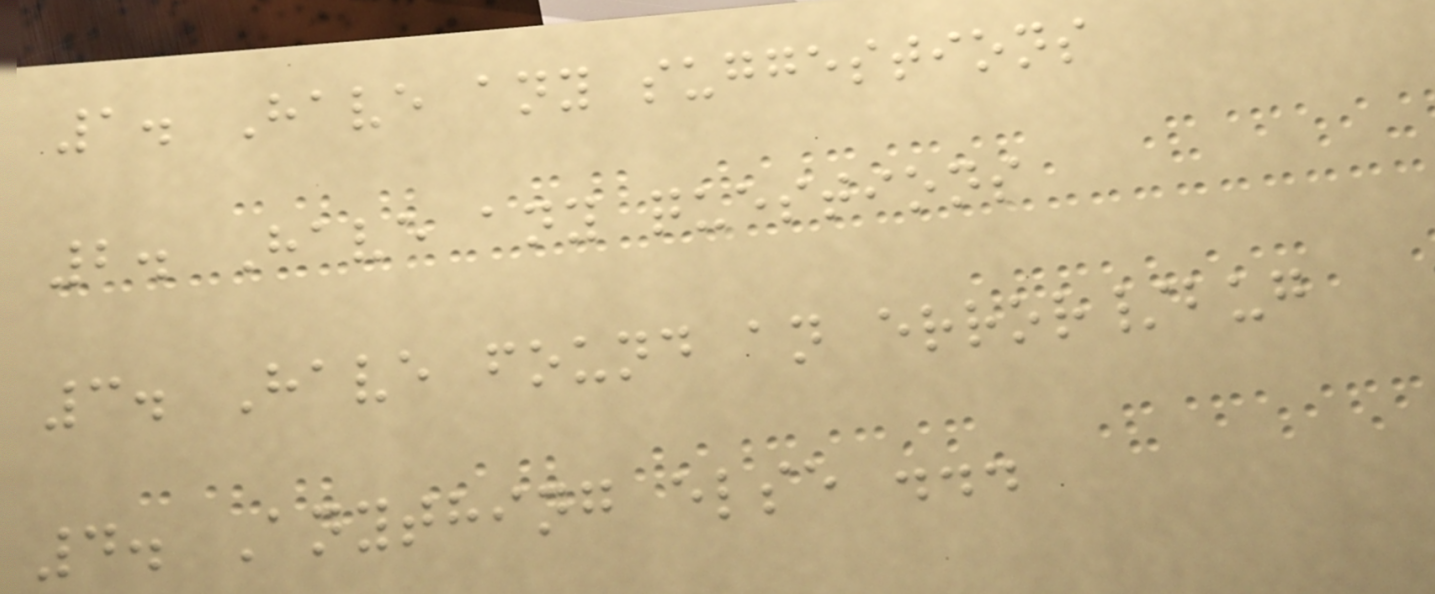1. Have any suggestions
2. Have any questions
3. Have found an error/bug
4. Anything else ...
